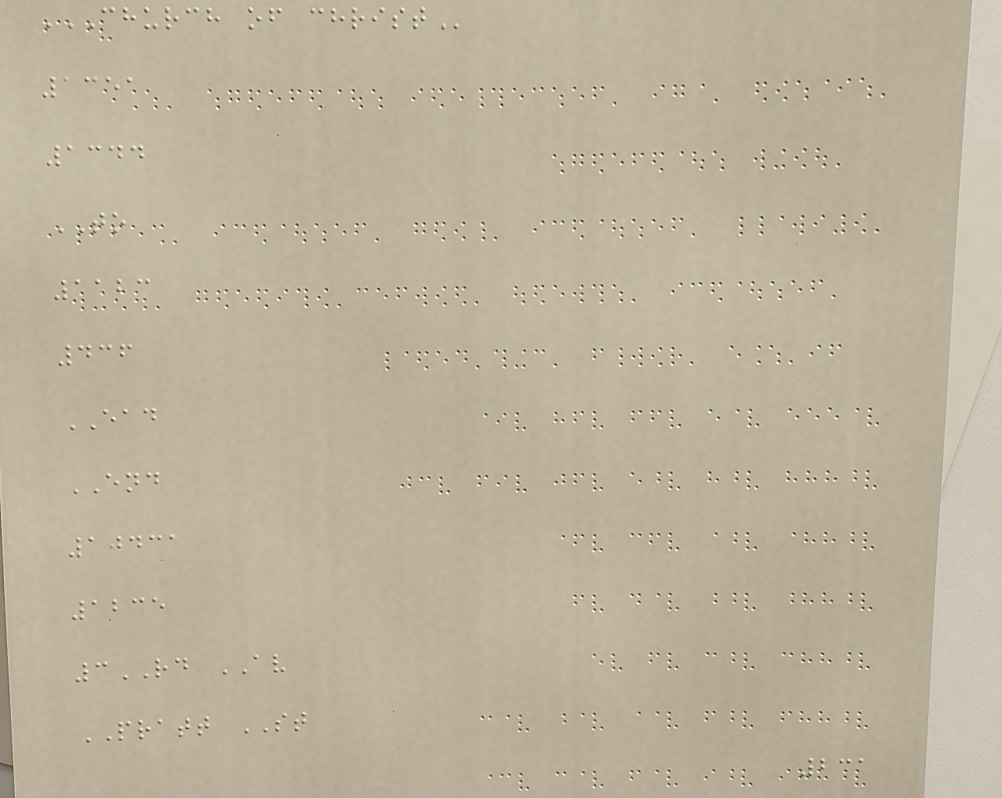CHURCH OF CHRIST
1351
1344
TO
1123
436
EAD
END
10431
1235
3RD AV
PRATT ST
231
